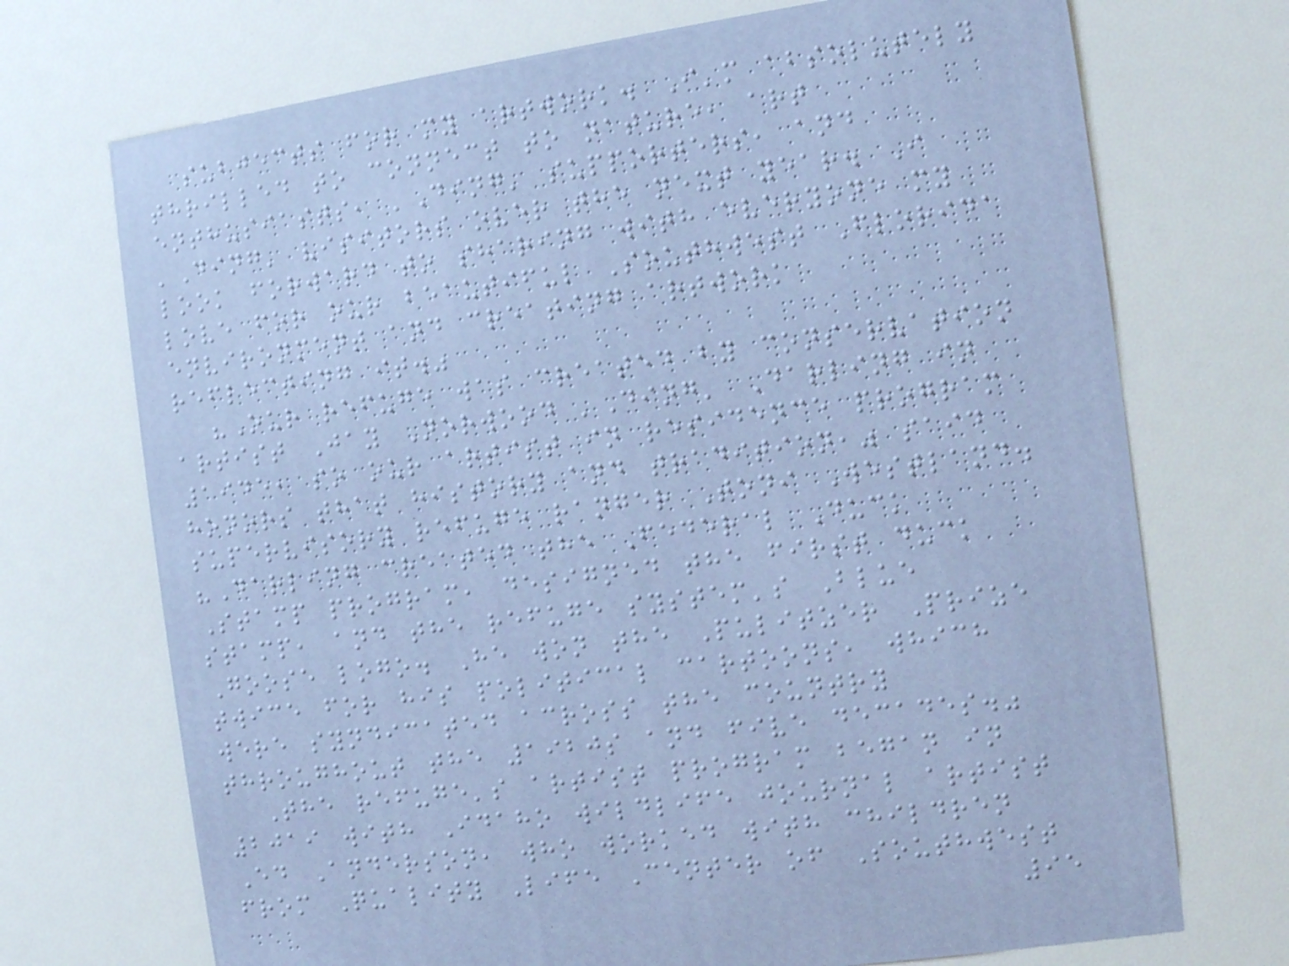subjects for my artwork. I'm absolutely
thrilled to connect to nature, art
enthusiasts, 'Ding' supporters, and
'Ding' visitors over the next year. I
look forward to sharing with everyone my
love for our beautiful Southwest Florida
environment and creating artwork
reflecting it."
"Our refuge was created by conservation
artist Jay Norwood 'Ding' Darling in
1945, so our artist in residence program
honors that history and tradition," said
supervisory refuge ranger Toni Westland.
"Darling created the Federal Duck
Stamp program, designed the first duck
stamp, and the refuge system's Blue
Goose logo. He won the Pulitzer Prize
twice for his political cartoons, which
were syndicated across the country
throughout the 1920s and five decades."
The refuge's artist program began in
2019 with Idaho wildlife journal artist
Ed Anderson, who worked with children
from Quality Life Center of Southwest
95
